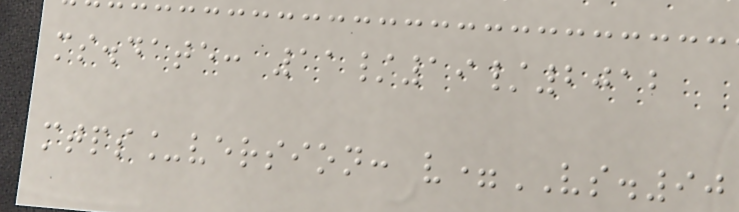ms.date: 11/19/2012
mtps_version: v=VS.90
